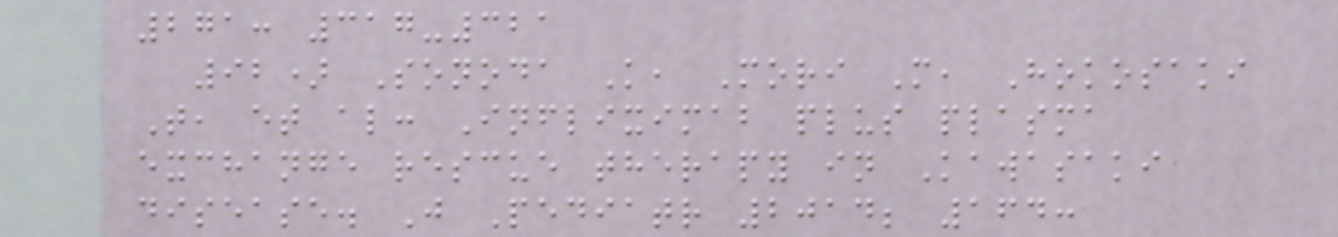271: 317-321
92) Sonoda K, Mori M, Hokosaki
T, et al: Infliximab plus plasma
exchange rescue therapy in Kawasaki
disease. J Pediatr 2014; 164:
